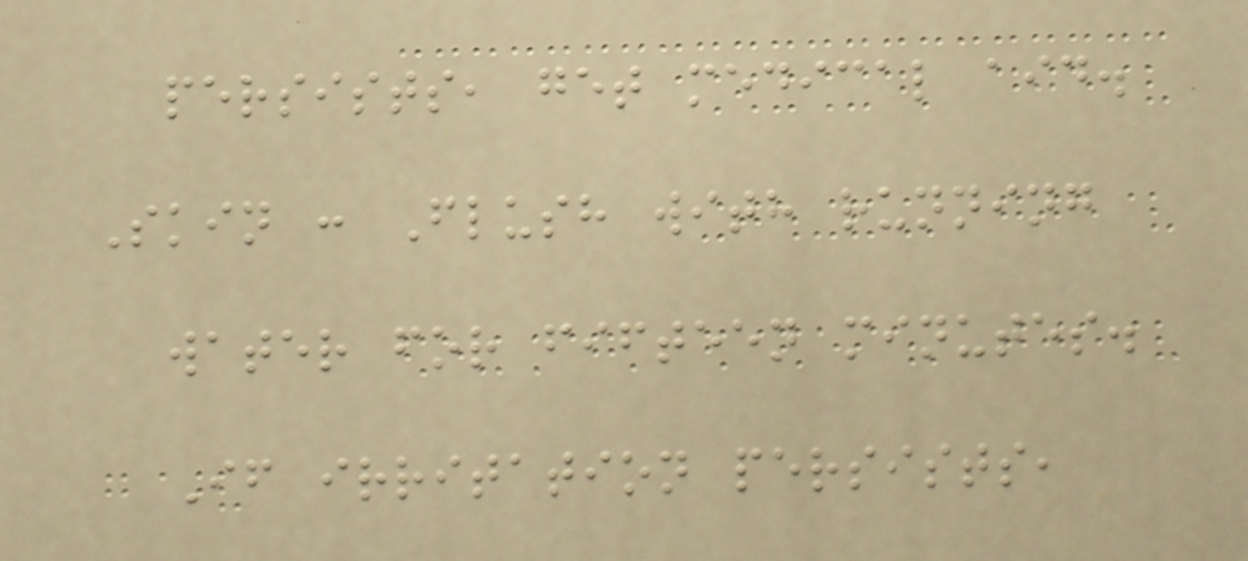persists, get medical aid.
Skin : Flush with running
water for fifteen minutes.
If irritation persists,
